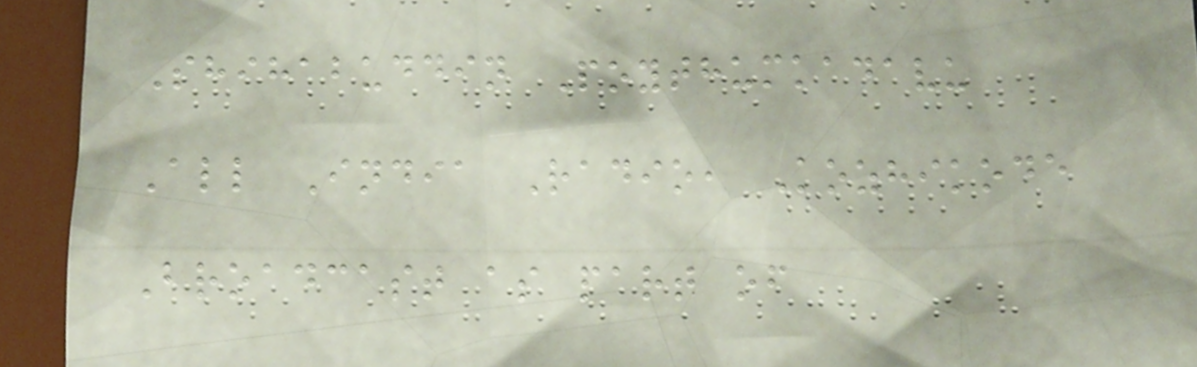Shihabuddin Poythumkadavu
All India Radio, Kozhikode
Broadcast as part of
